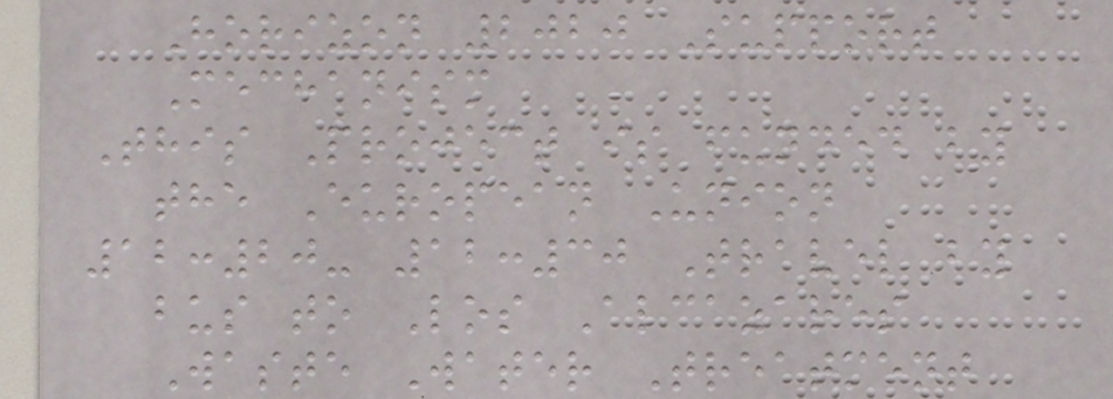Horizon 2020 Support
Mechanism
This Project is funded by
the European Union
12:20- 12:30 Travel by
bus to Los Alcazares
Waste Water Treatment
